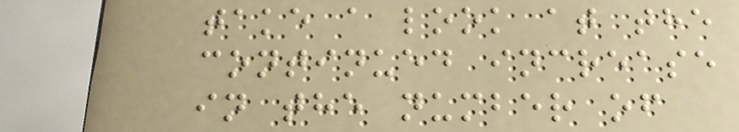take a look at the
continued increase
in the number of
